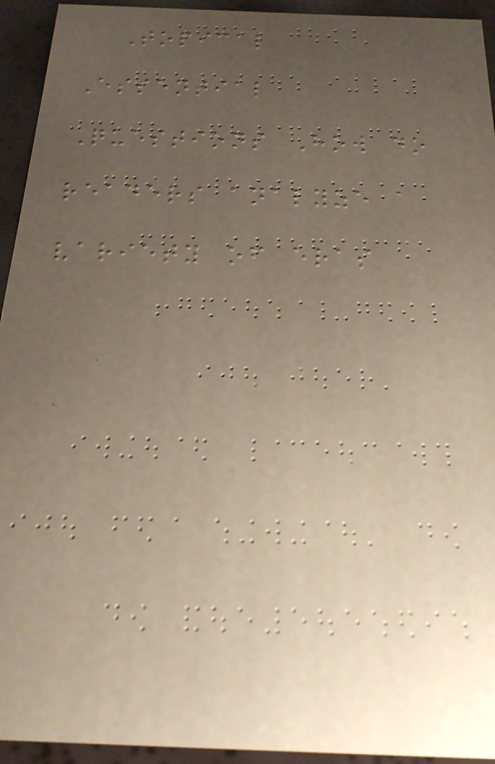Topical
Essential
Questions How do
readers analyze a
variety of eras
